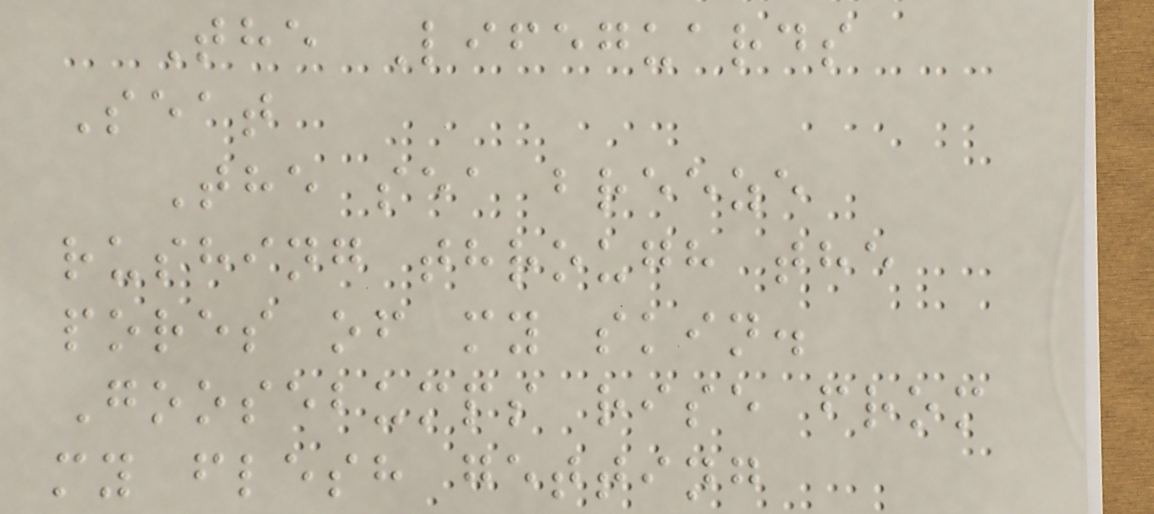The Lifeguards
Seat
The sea breeze
rushing through the
pores of my skin.
Goosebumps rise from
my flesh getting
